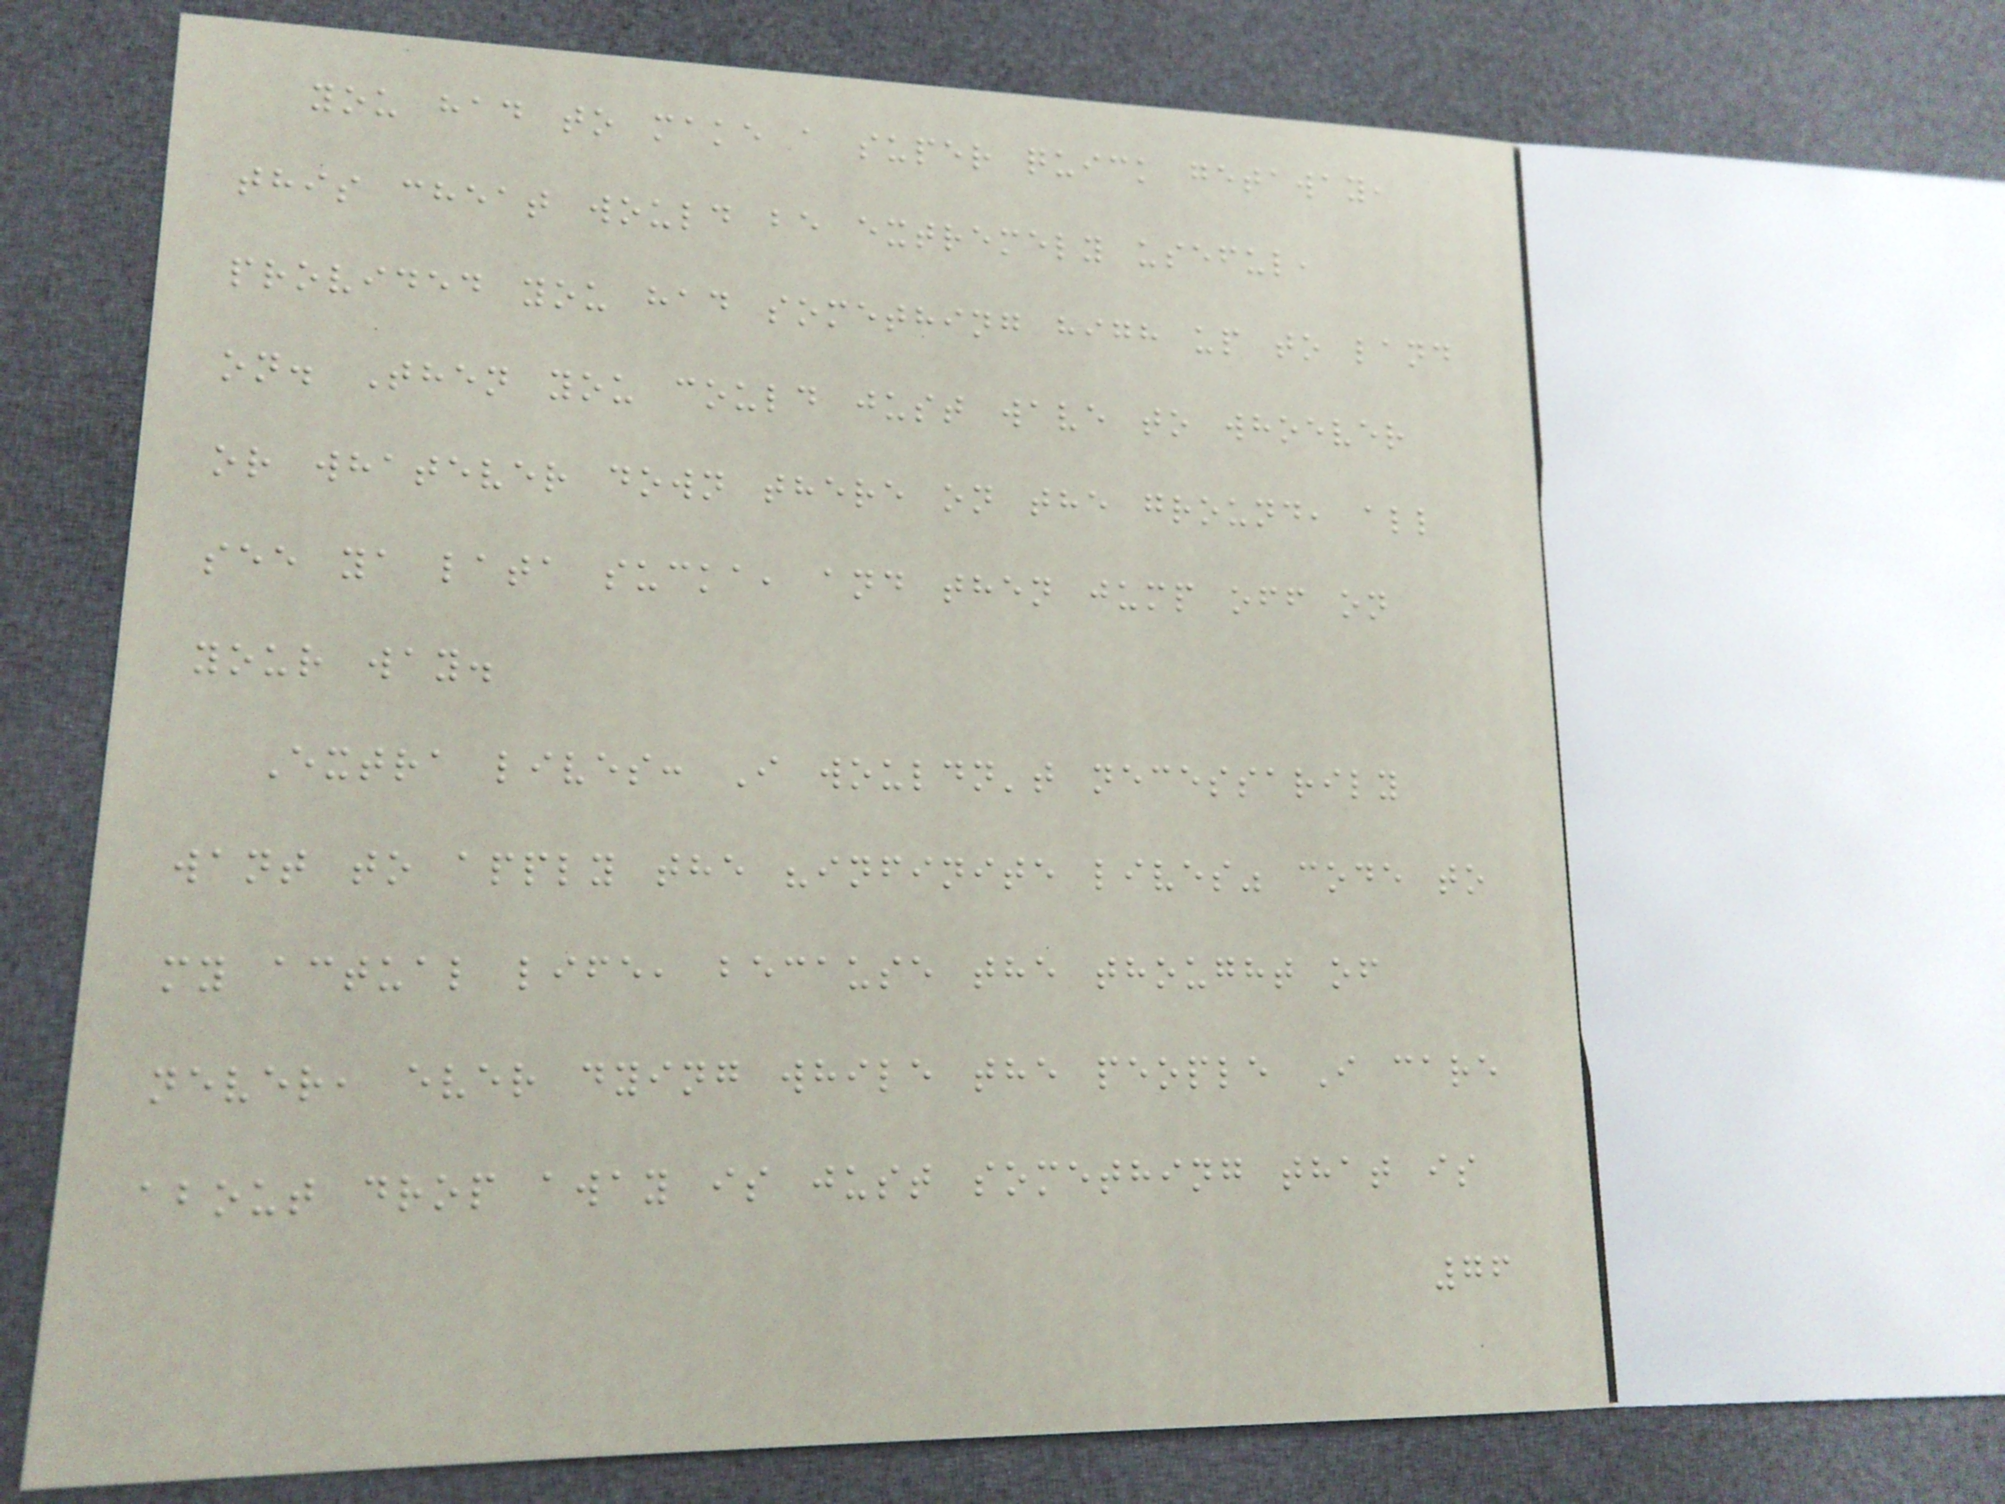you had to make a super quick getaway,
this cheat would be extremely useful,
provided you had something high up to land
on. Then you could just wave to whoever
or whatever down there on the ground, all
see ya lata sucka, and then jump off on
your way.
Extra lives: I wouldn't necessarily
want to apply the "infinite lives" code to
my actual life, because the thought of
never, ever dying while the people I care
about drop away is just something that is
76
